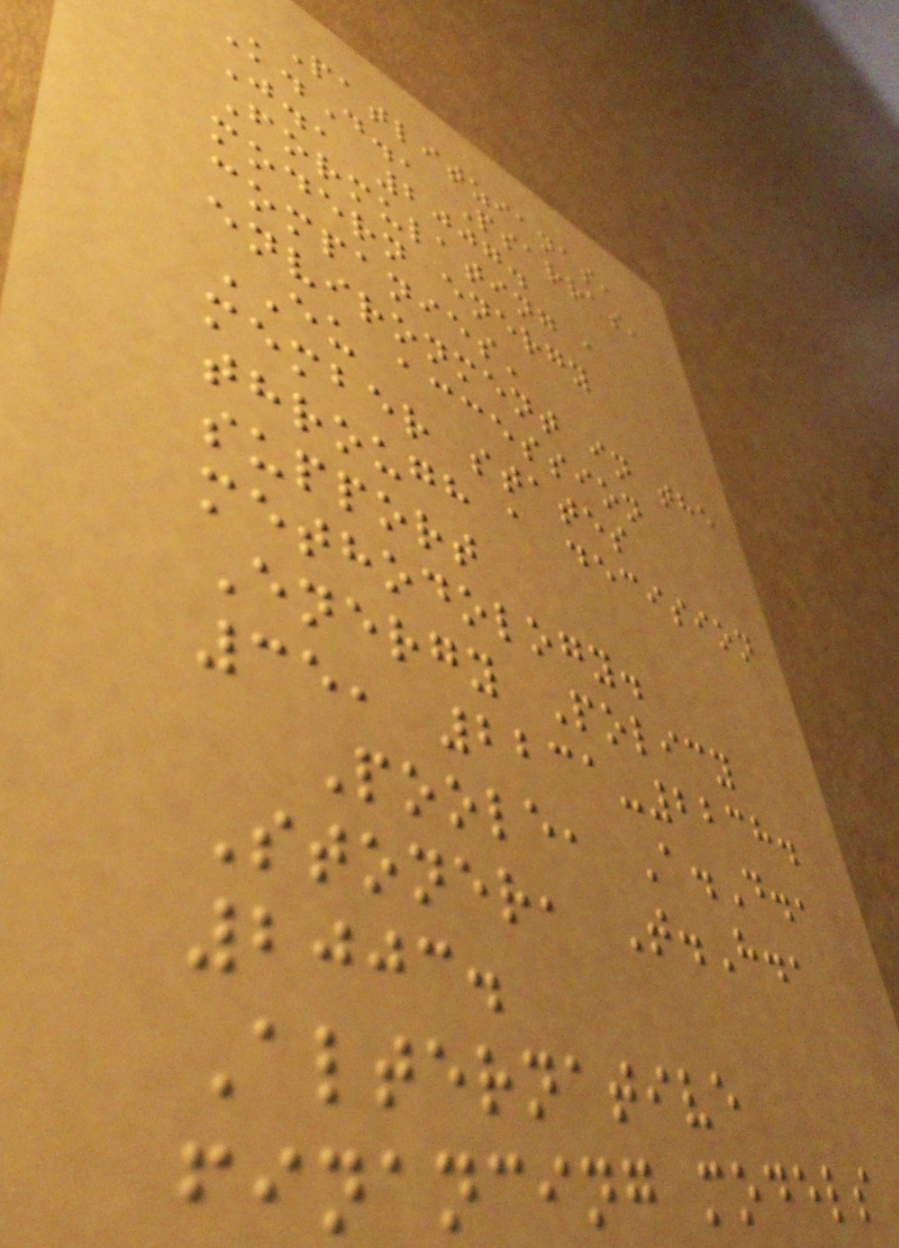Patlitzianas,
K.D., Psarras,
J., 2007.
Formulating a
modern energy
companies'
environment in the
EU accession
member states
through a decision
support
methodology.
Energy Policy
35, 2231-2238.
Poole, A.D.,
Stoner, T.H.,
2003.
Alternative
financing models
